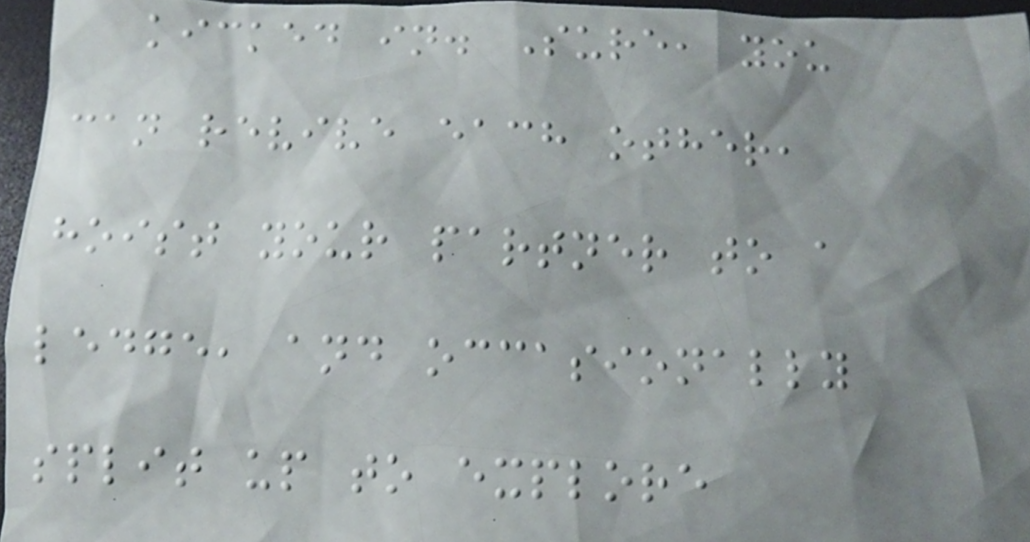kicked in. Sure, you
can revive each other,
hoist your partner to a
ledge, and occasionally
split up to explore
